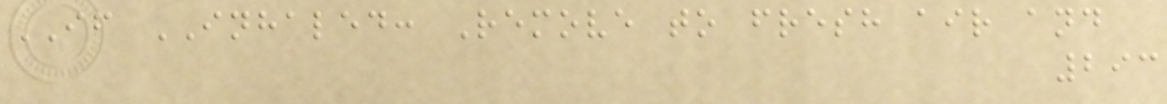IF INHALED: Remove to fresh air and
293
